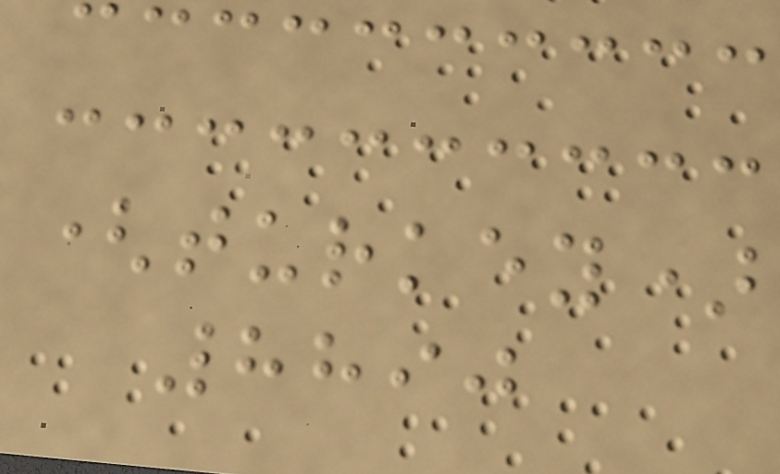(turkey)
8890
